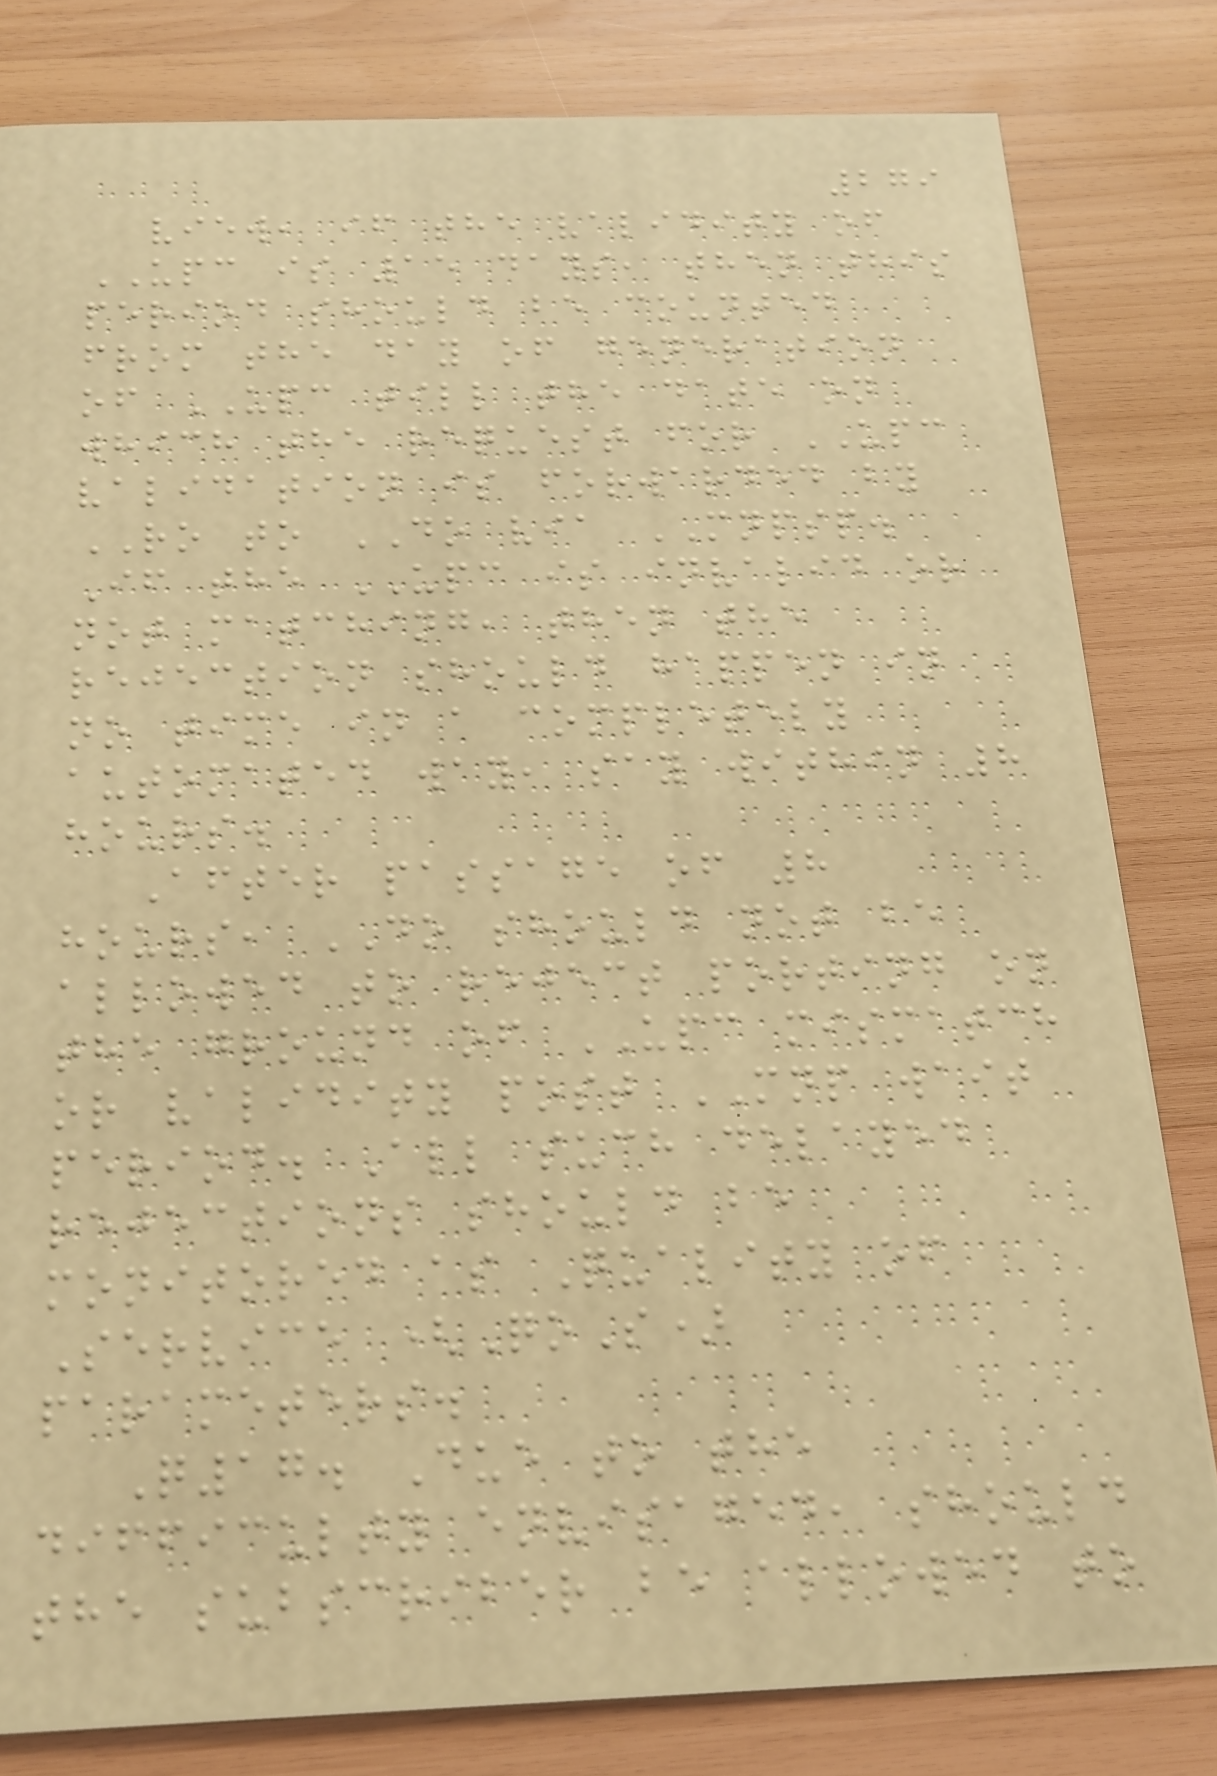279
view, if the validity of
UPC is 15 days, then this
period should be counted
from the day of generation
of UPC till the date on
which the request for UPC
validation is forwarded by
RO to DO via MNPSP.
If the UPC is invalid or
not matching, then the
rejection should happen in
no time in a completely
automated way, say within 8
hours.
After passage of 8
hours, DO should not be
allowed to reject porting on
the ground of UPC mismatch
or validity post MNP wait
period. All such delayed
rejections should be
monitored as Quality of
Service (QoS)
parameters.
Q17. Due to the
difficulty envisaged, should
the subscriber be allowed to
